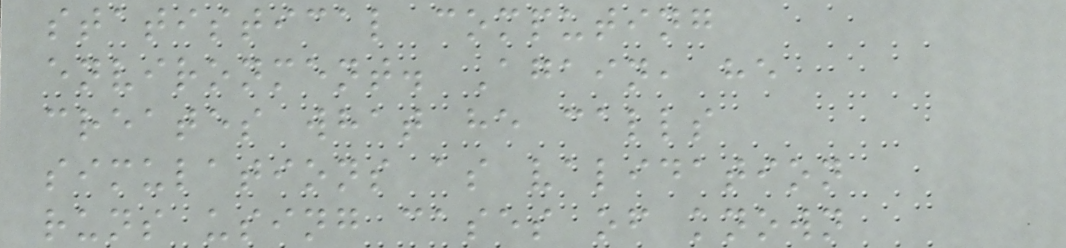statistical computing
environment. Again, he
creates what he calls
simulations as validation
runs using cases of known
